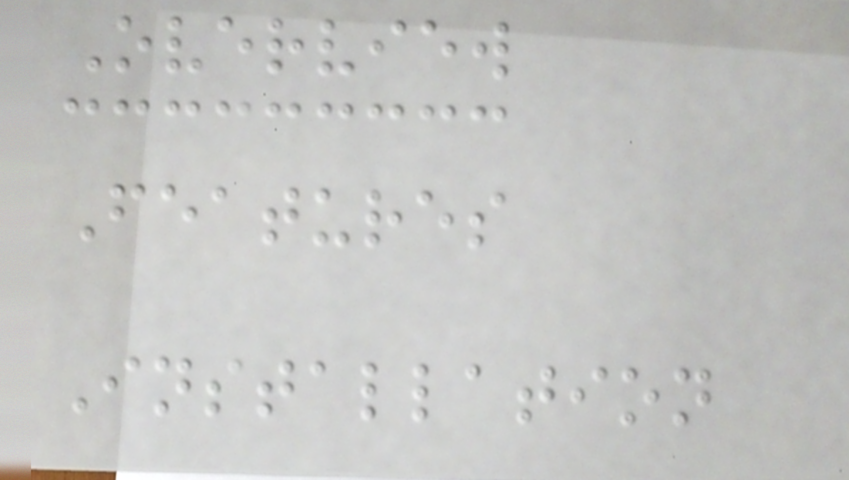Overview
Features
Installation
